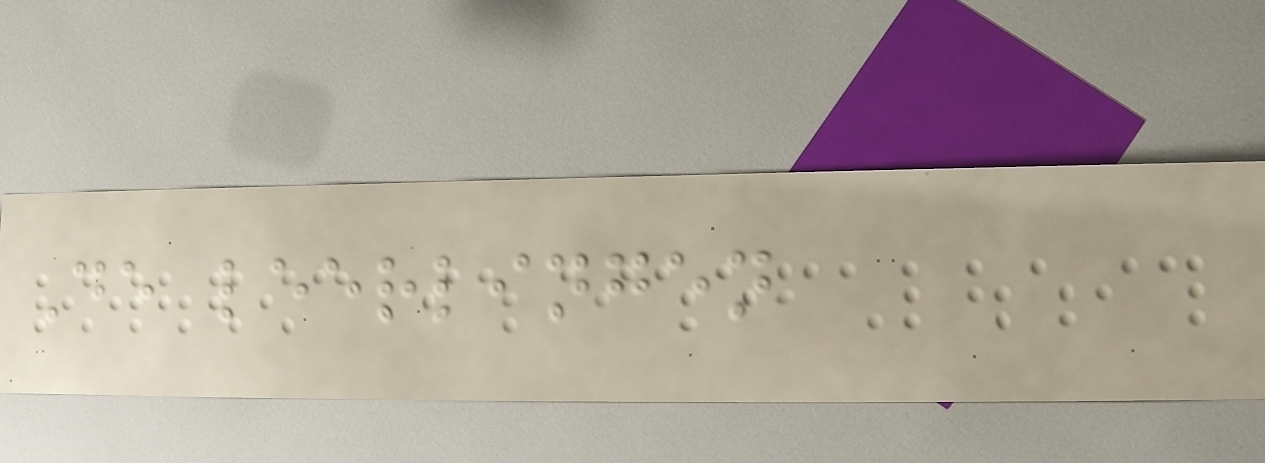De leerlingen
